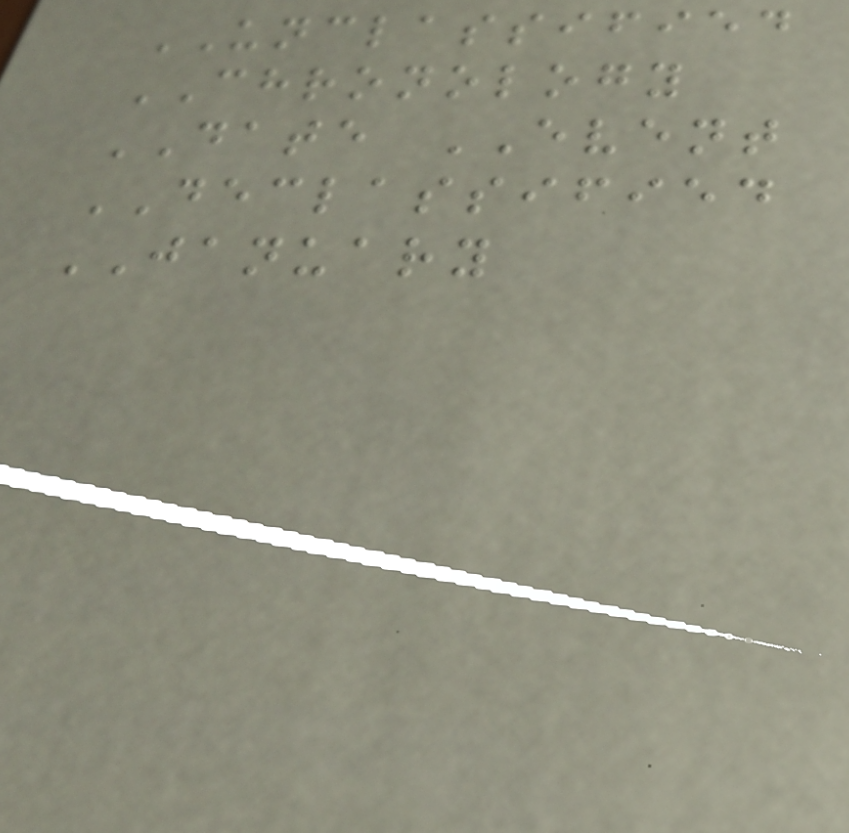UNCLASSIFIED
CHRONOLOGY
DATE EVENT
DECLASSIFIED
JANUARY
